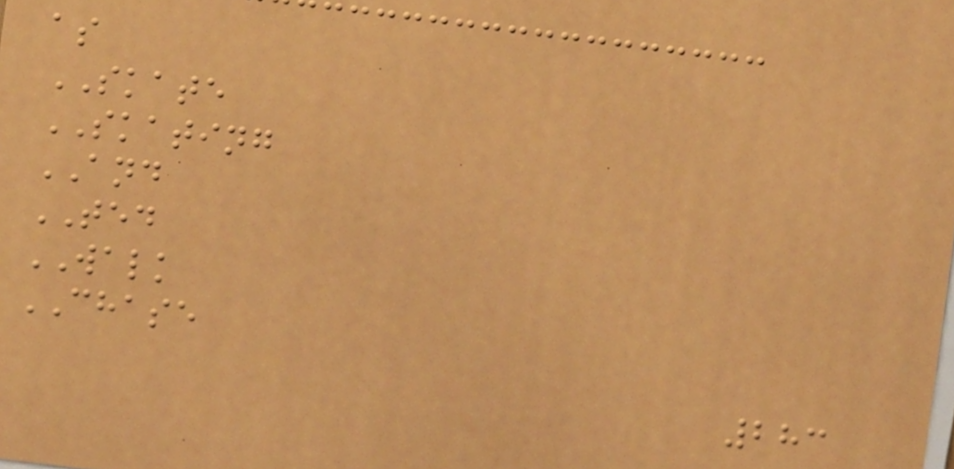as
SKATE
SKATING
AND
TED
WALK
CHASE
283
